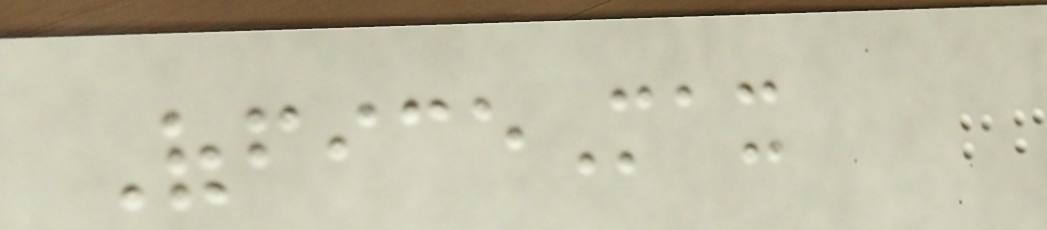OfficeMax
